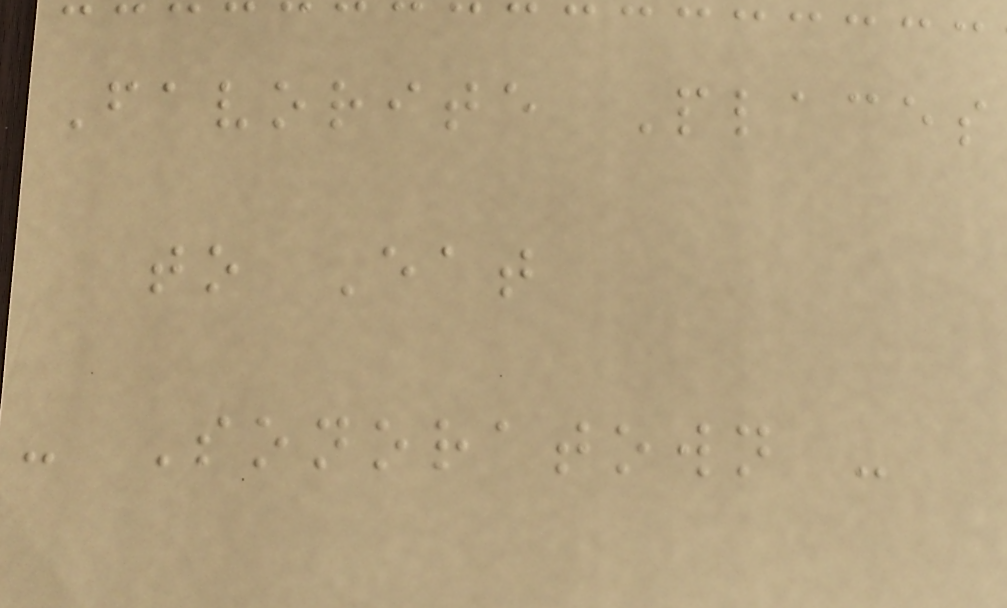Favorite Places
to Eat
- Sonoratown -
